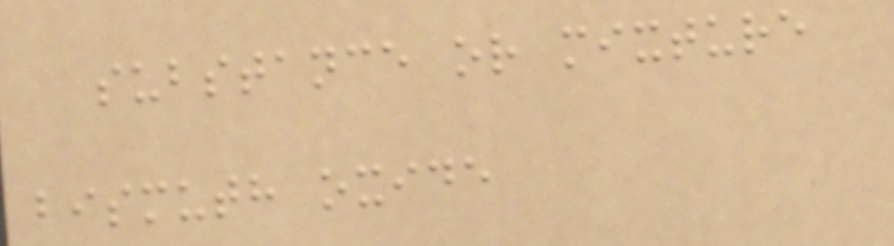substance or mixture
bismuth oxide
